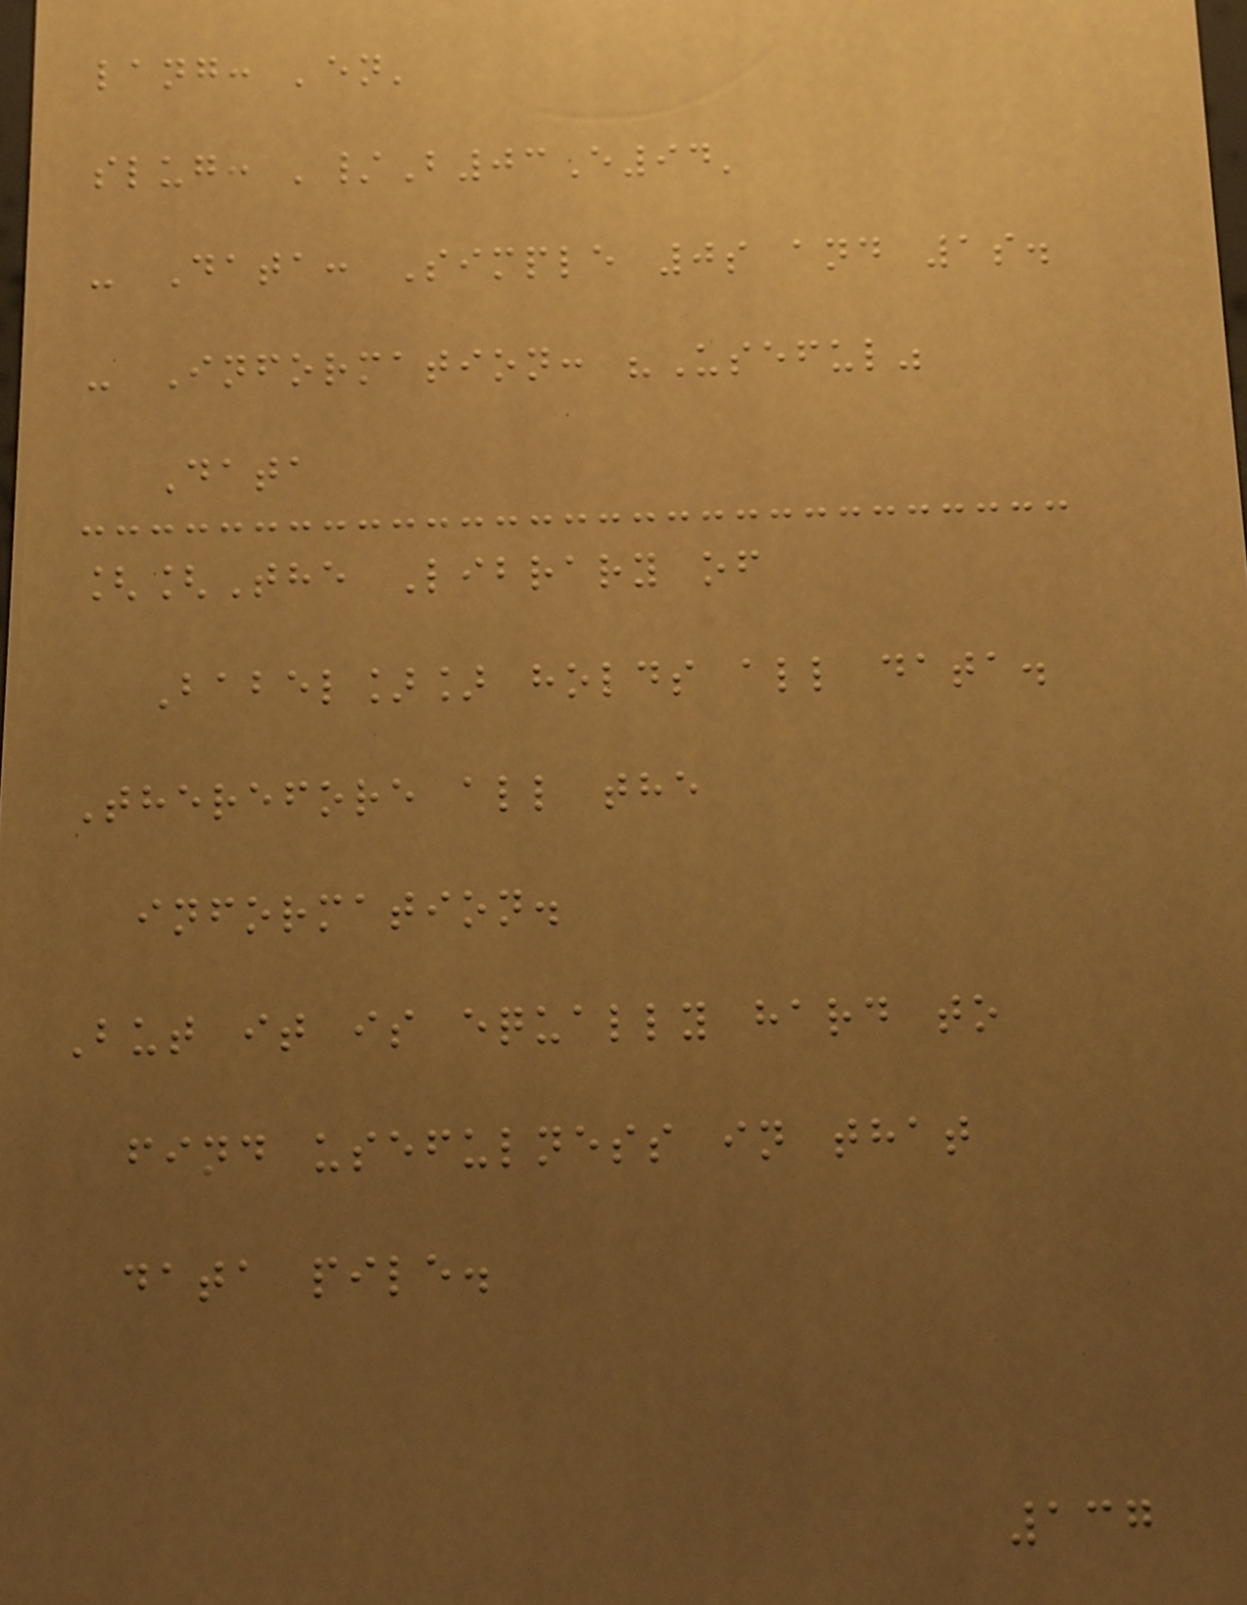lang: 'en'
slug: '/B03E94'
- Data: Simple 0s and 1s.
- Information: "Useful"
Data
[[The Library of
Babel]] holds all data.
Therefore all the
information.
But it is equally hard to
find usefulness in that
data pile.
137
